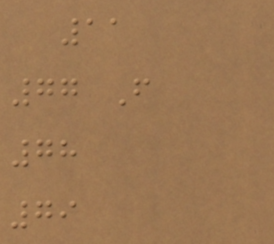11
77 F
78
79
